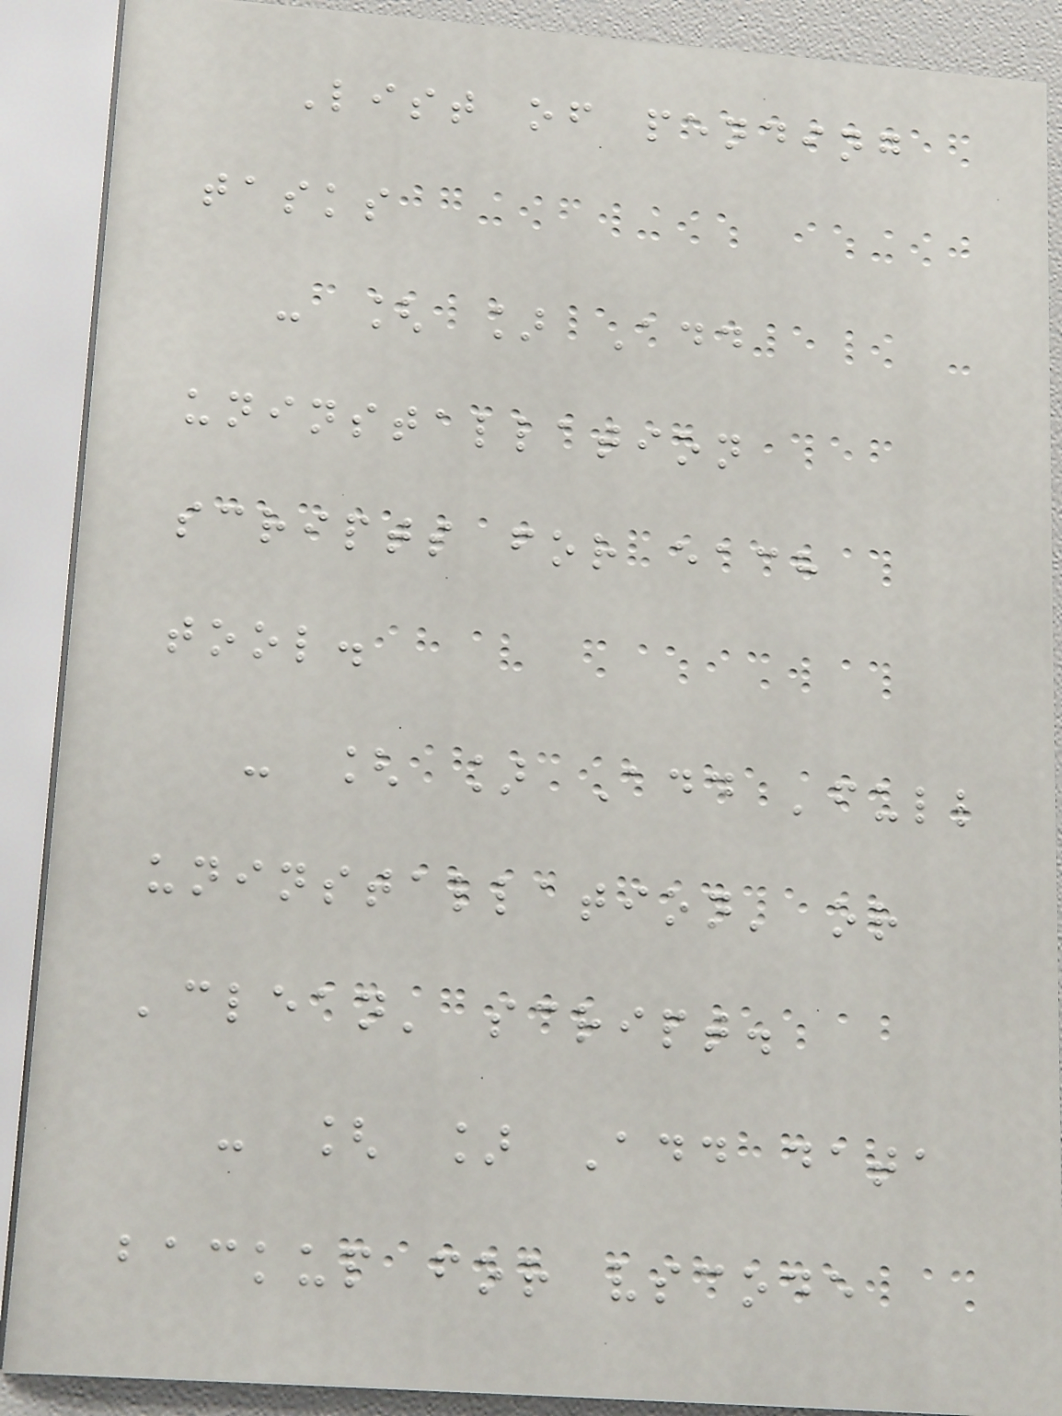List of pending
tasks
- [ ] Add
uninstallation
scripts for each
tool.
- [ ] Add 'full
uninstallation' or
'clean' script.
- [ ] Add data
backup for vscode
